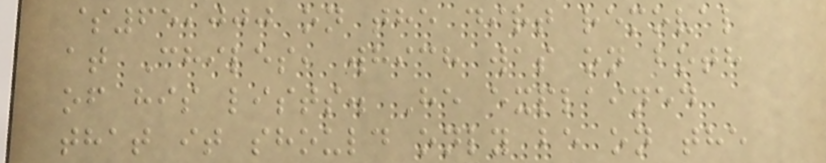$65,000 on the dirt removal
at Chiles, which was on both
of his lists. He explained
that it should only be on the
